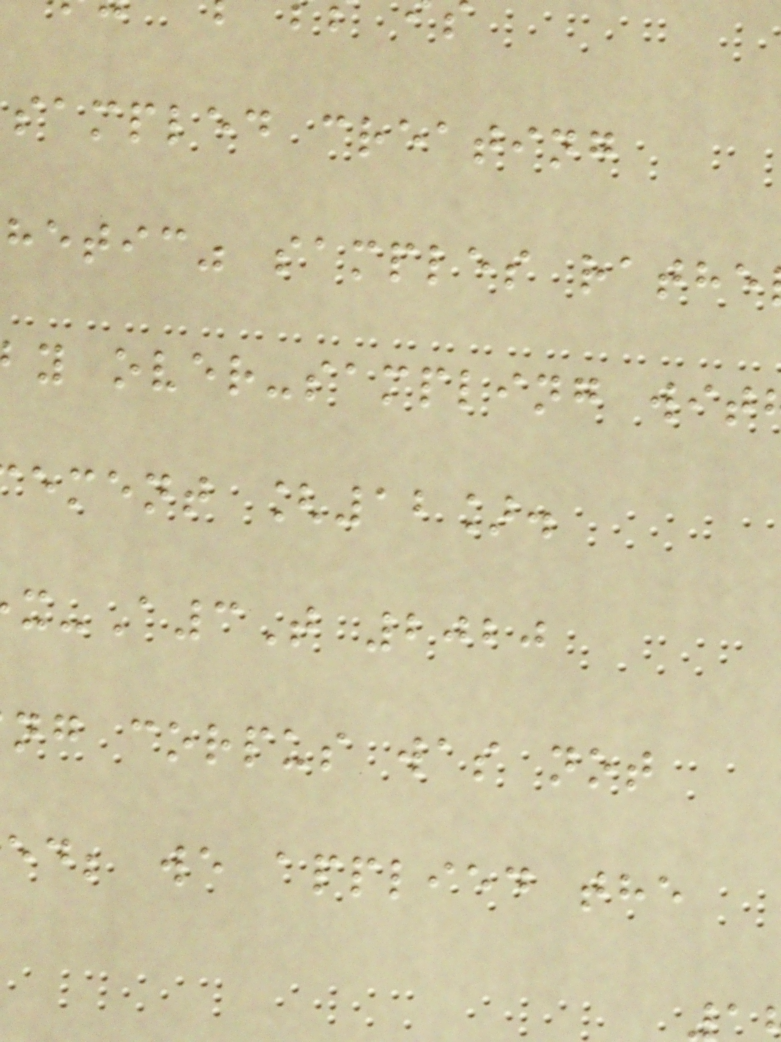sampled creating
hetic" samples rathe
y over-sampling wit
ement [12].
-A3T 2020
ng corpus was not
ed; we applied the
